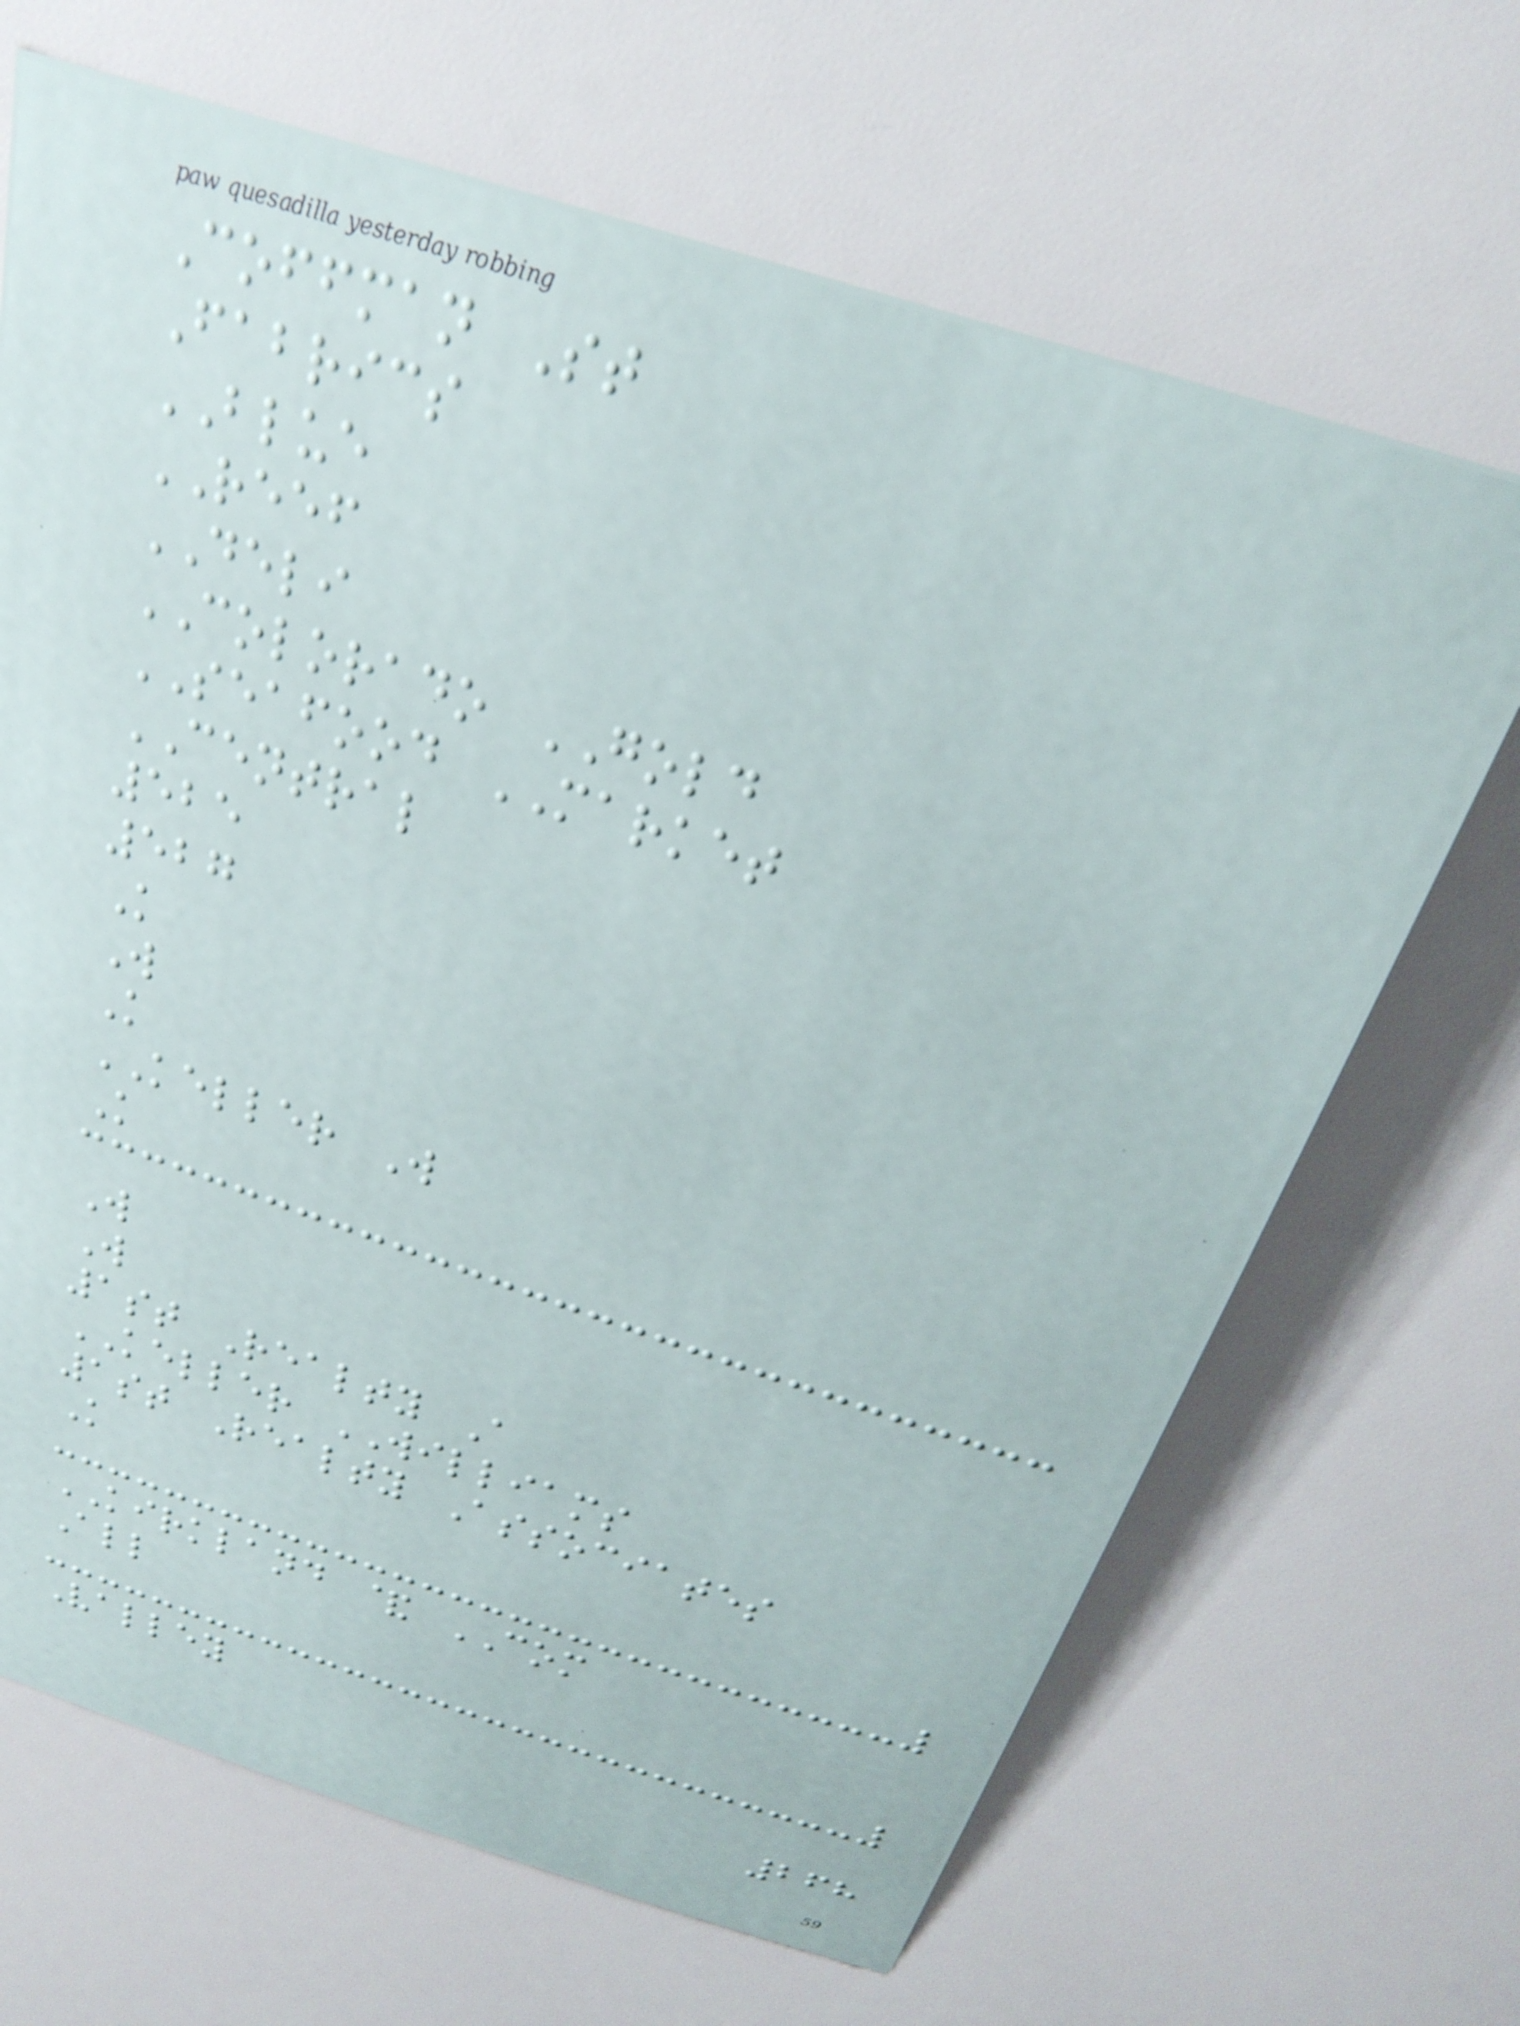Coffman St
Fabrics
BLUE
REEF
DELI
COLORADO GOLD
SEAFOOD MARKET
CENTRAL
525
527
K
W
K
KELLER W
K
W
W
1st Realty A
KELLER WILLIAMS
1st Realty Associates
K
KIRKLAND & COM
All
Valley
268
